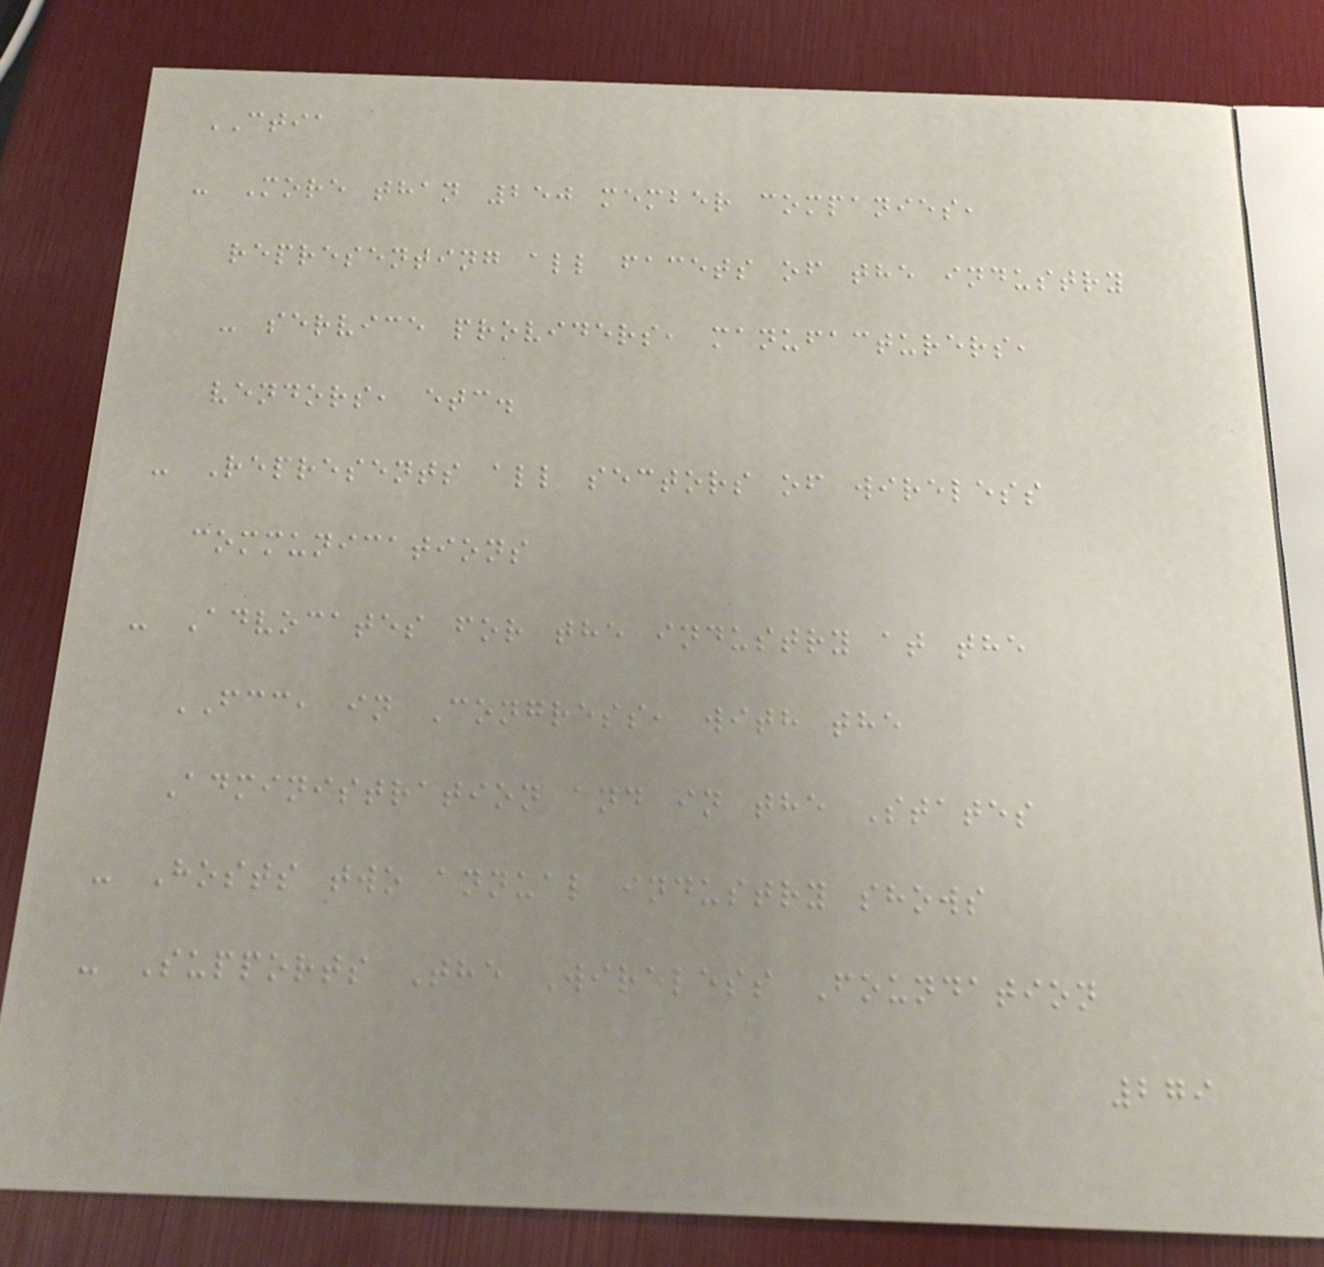CTIA
- More than 250 member companies,
representing all facets of the industry
- service providers, manufacturers,
vendors, etc.
- Represents all sectors of wireless
communications
- Advocates for the industry at the
FCC, in Congress, with the
Administration and in the States
- Hosts two annual industry shows
- Supports The Wireless Foundation
279
